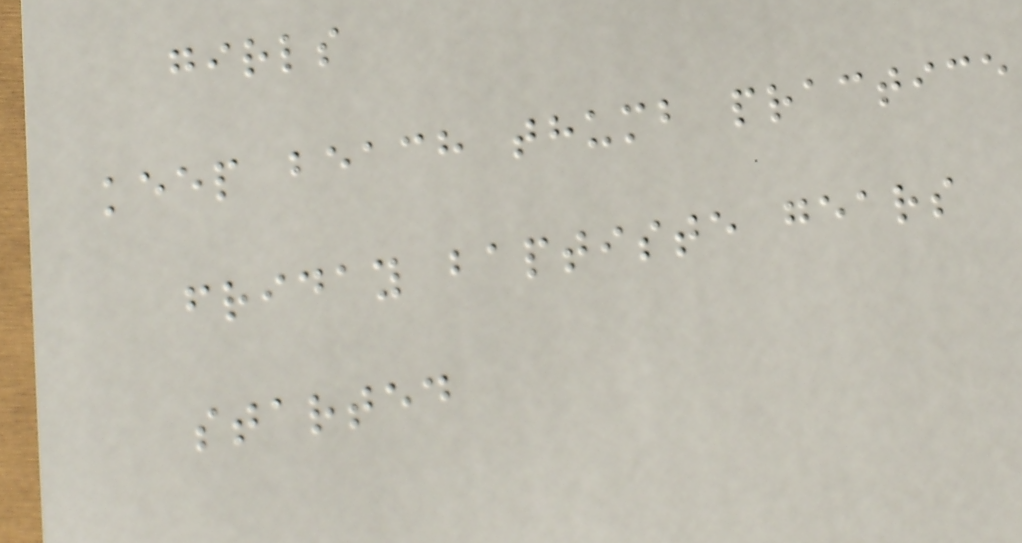girls
keep beach thumb practice
friday baptiste gears
started
